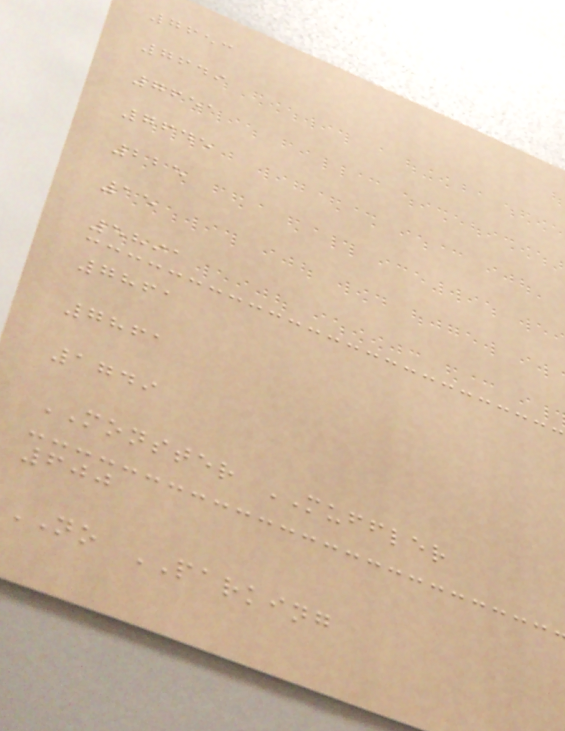7653
7649
7651
7645
225
15
5891
7861
7861
1749
MONSTER MUFFLER
600
NO PARKING
